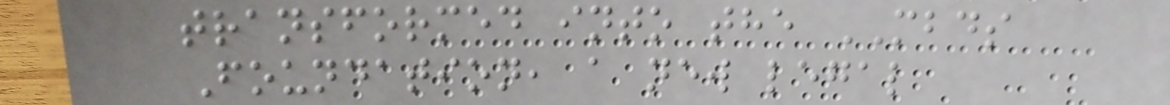transformed into the MBDS
Foundation, a new legal
